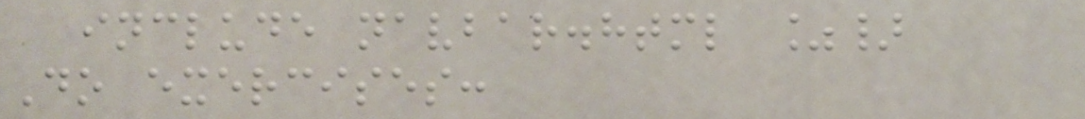include navbar.html %}
Do exercises:
